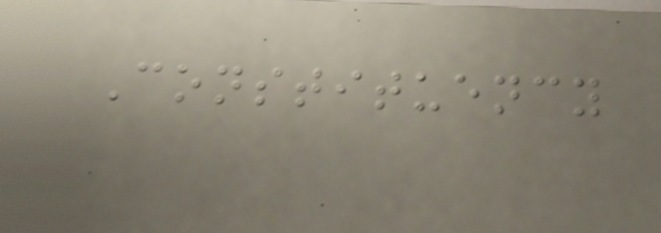Constituency
